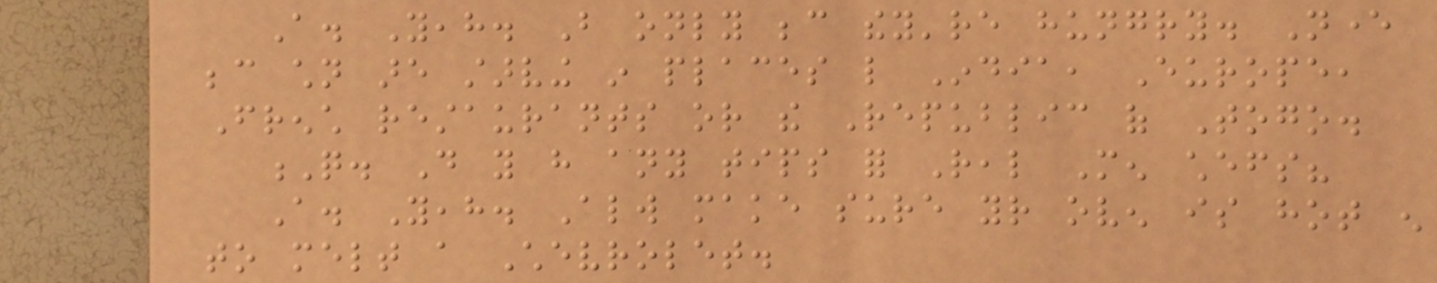A. Yeah. But only because they're hungry. Never
because children are starving in places like India, Europe,
French restaurants or the Republic of Togo.
Q. Do you have any tips for Real Men chefs?
A. Yeah. Always make sure your oven is hot enough
to melt a Chevrolet.
